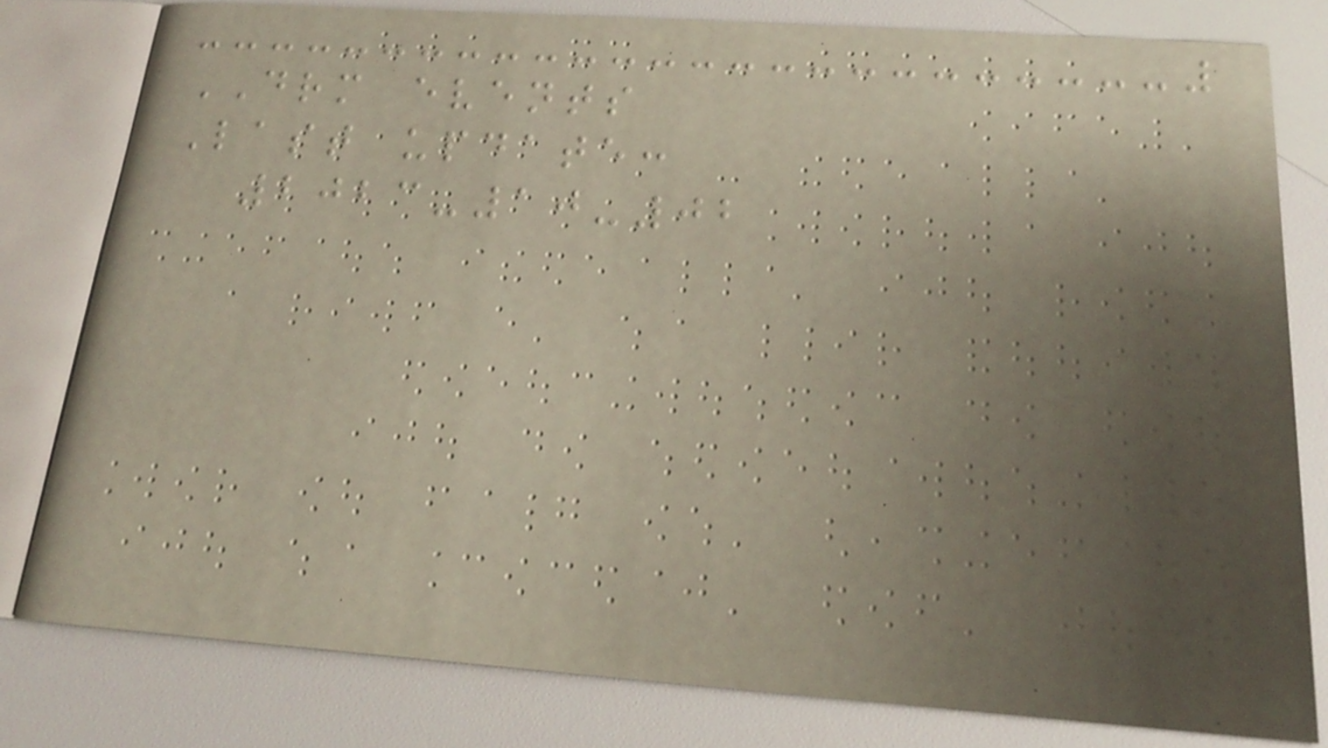DRM events
Last update:
2023-10-02
